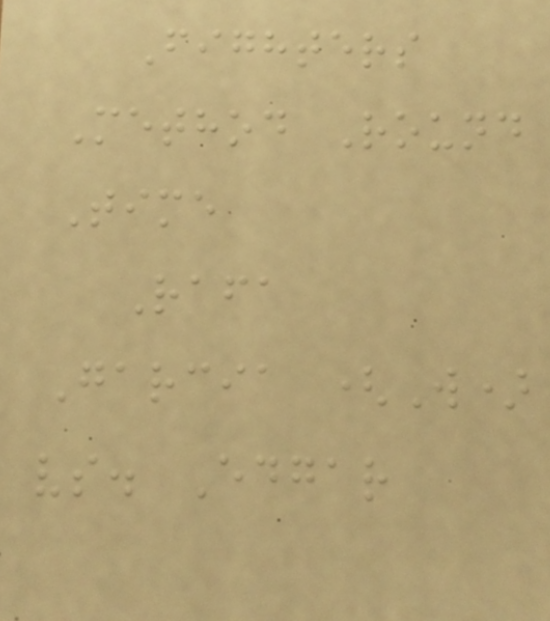Fighters
Method Round
Time
Rafa
Garcia (W)
vs. Edgar
